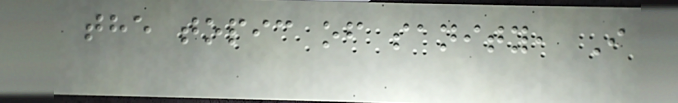the topic of sanity, I
